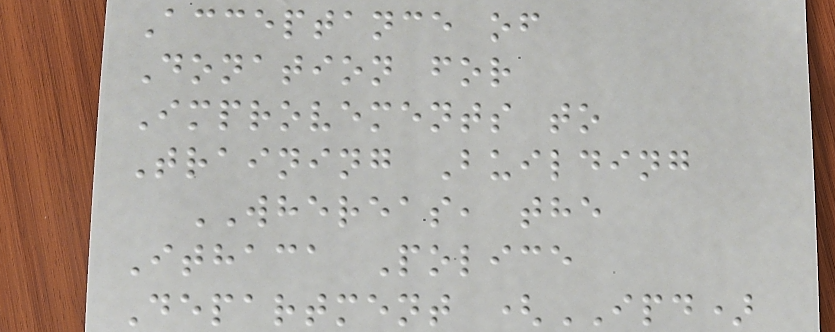Acceptance of
Donation for
Improvements to
Training Building
WHEREAS, the
Ithaca Police
Department (IPD)
